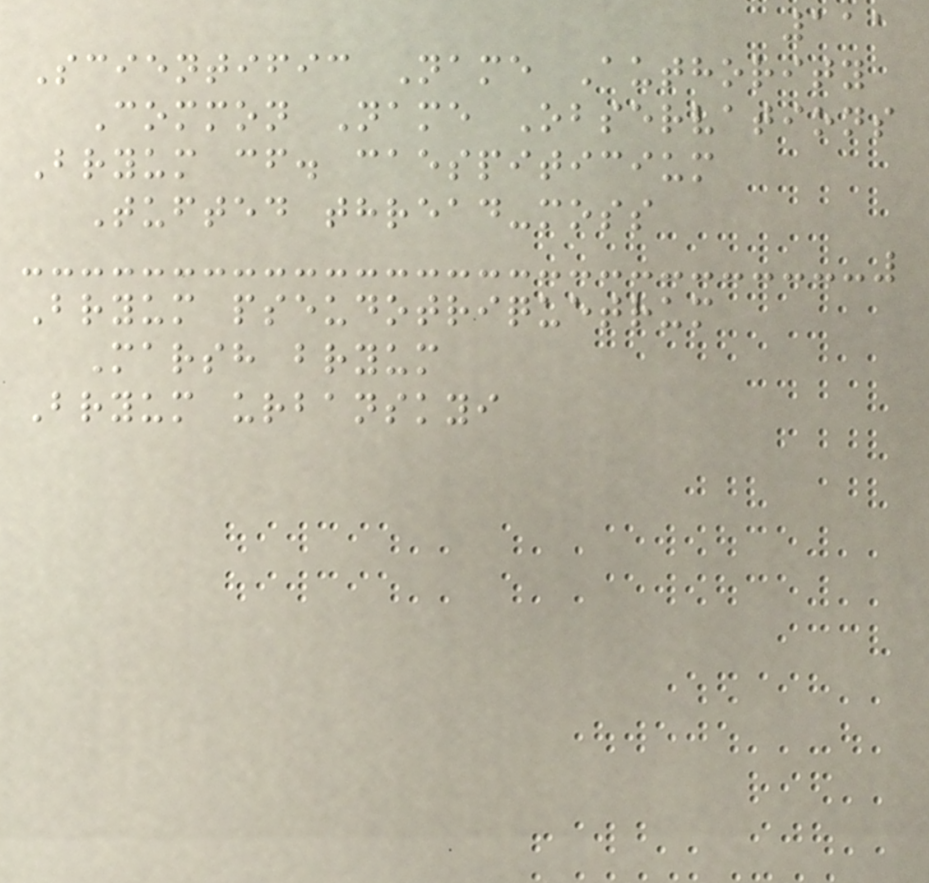111
Scientific Name Authority
Common Name Observations
Bryum cf. caespiticium
Tufted thread-moss
Bryum pseudotriquetrum
Marsh bryum
Bryum urbanskyi
